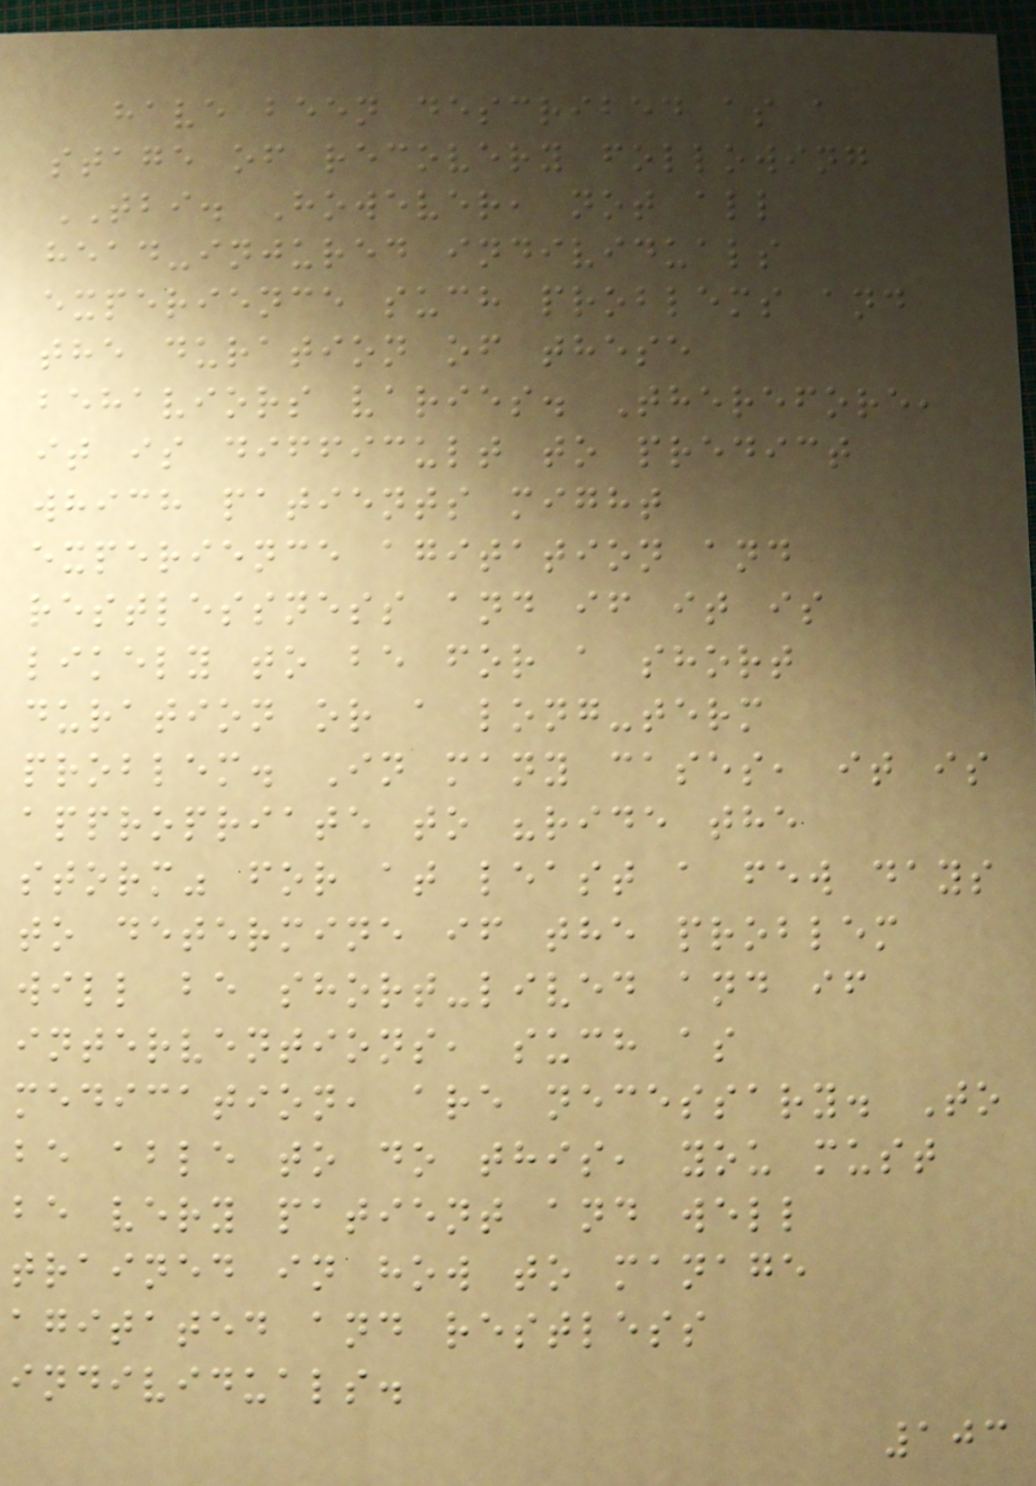have been described as a
stage of recovery following
TBI. However, not all
head-injured individuals
experience such problems and
the duration of these
behaviors varies. Therefore,
it is difficult to predict
which patients might
experience agitation and
restlessness and if it is
likely to be for a short
duration or a long-term
problem. In many cases, it is
appropriate to "ride the
storm" for at least a few days
to determine if the problem
will be short-lived and if
interventions, such as
medication, are necessary. To
be able to do this, you must
be very patient and well
trained in how to manage
agitated and restless
individuals.
103
